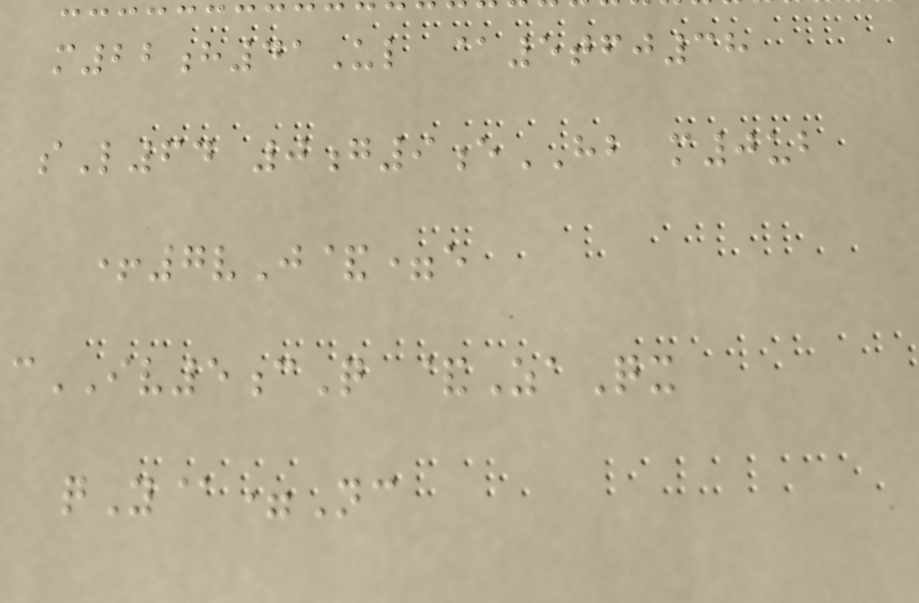m22h41Ul @5tfj38
sL64 0g9eHB m0ub
+7vJ&=e
cIV5cQ &ZaQx
qY@=Nc
